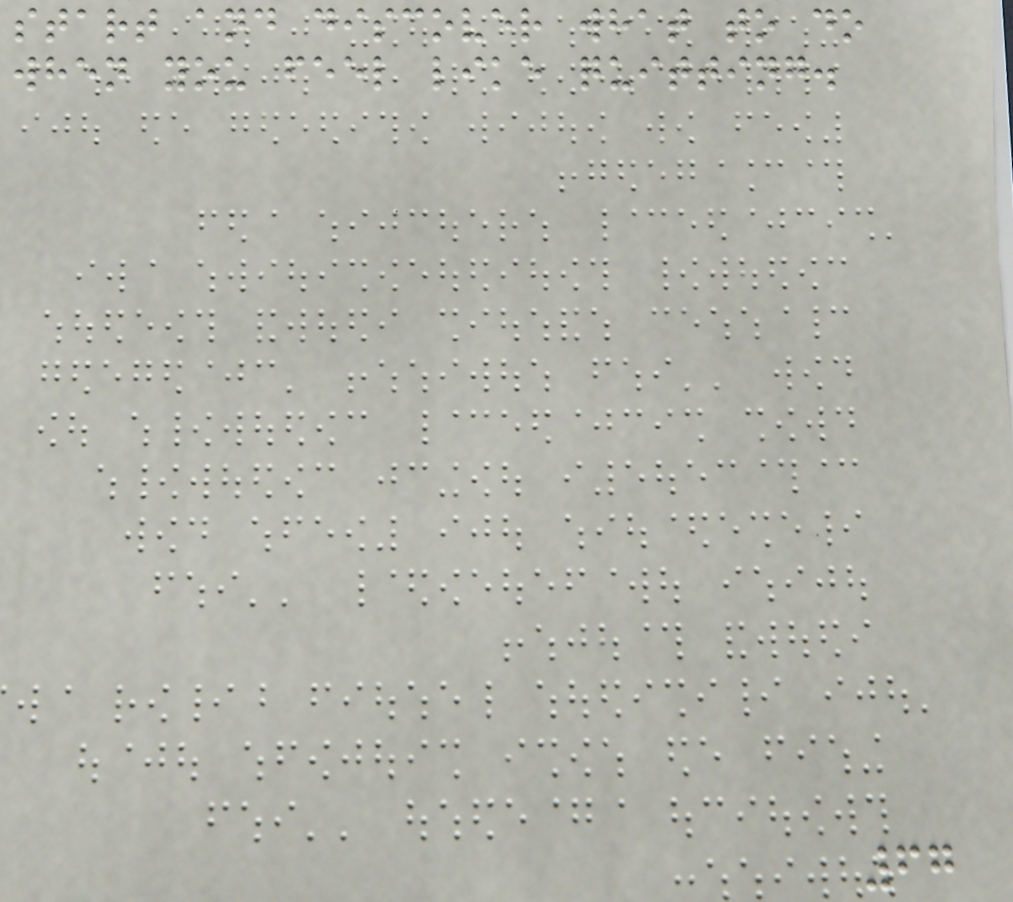start and discover what to do
when you feel like quitting.
67
